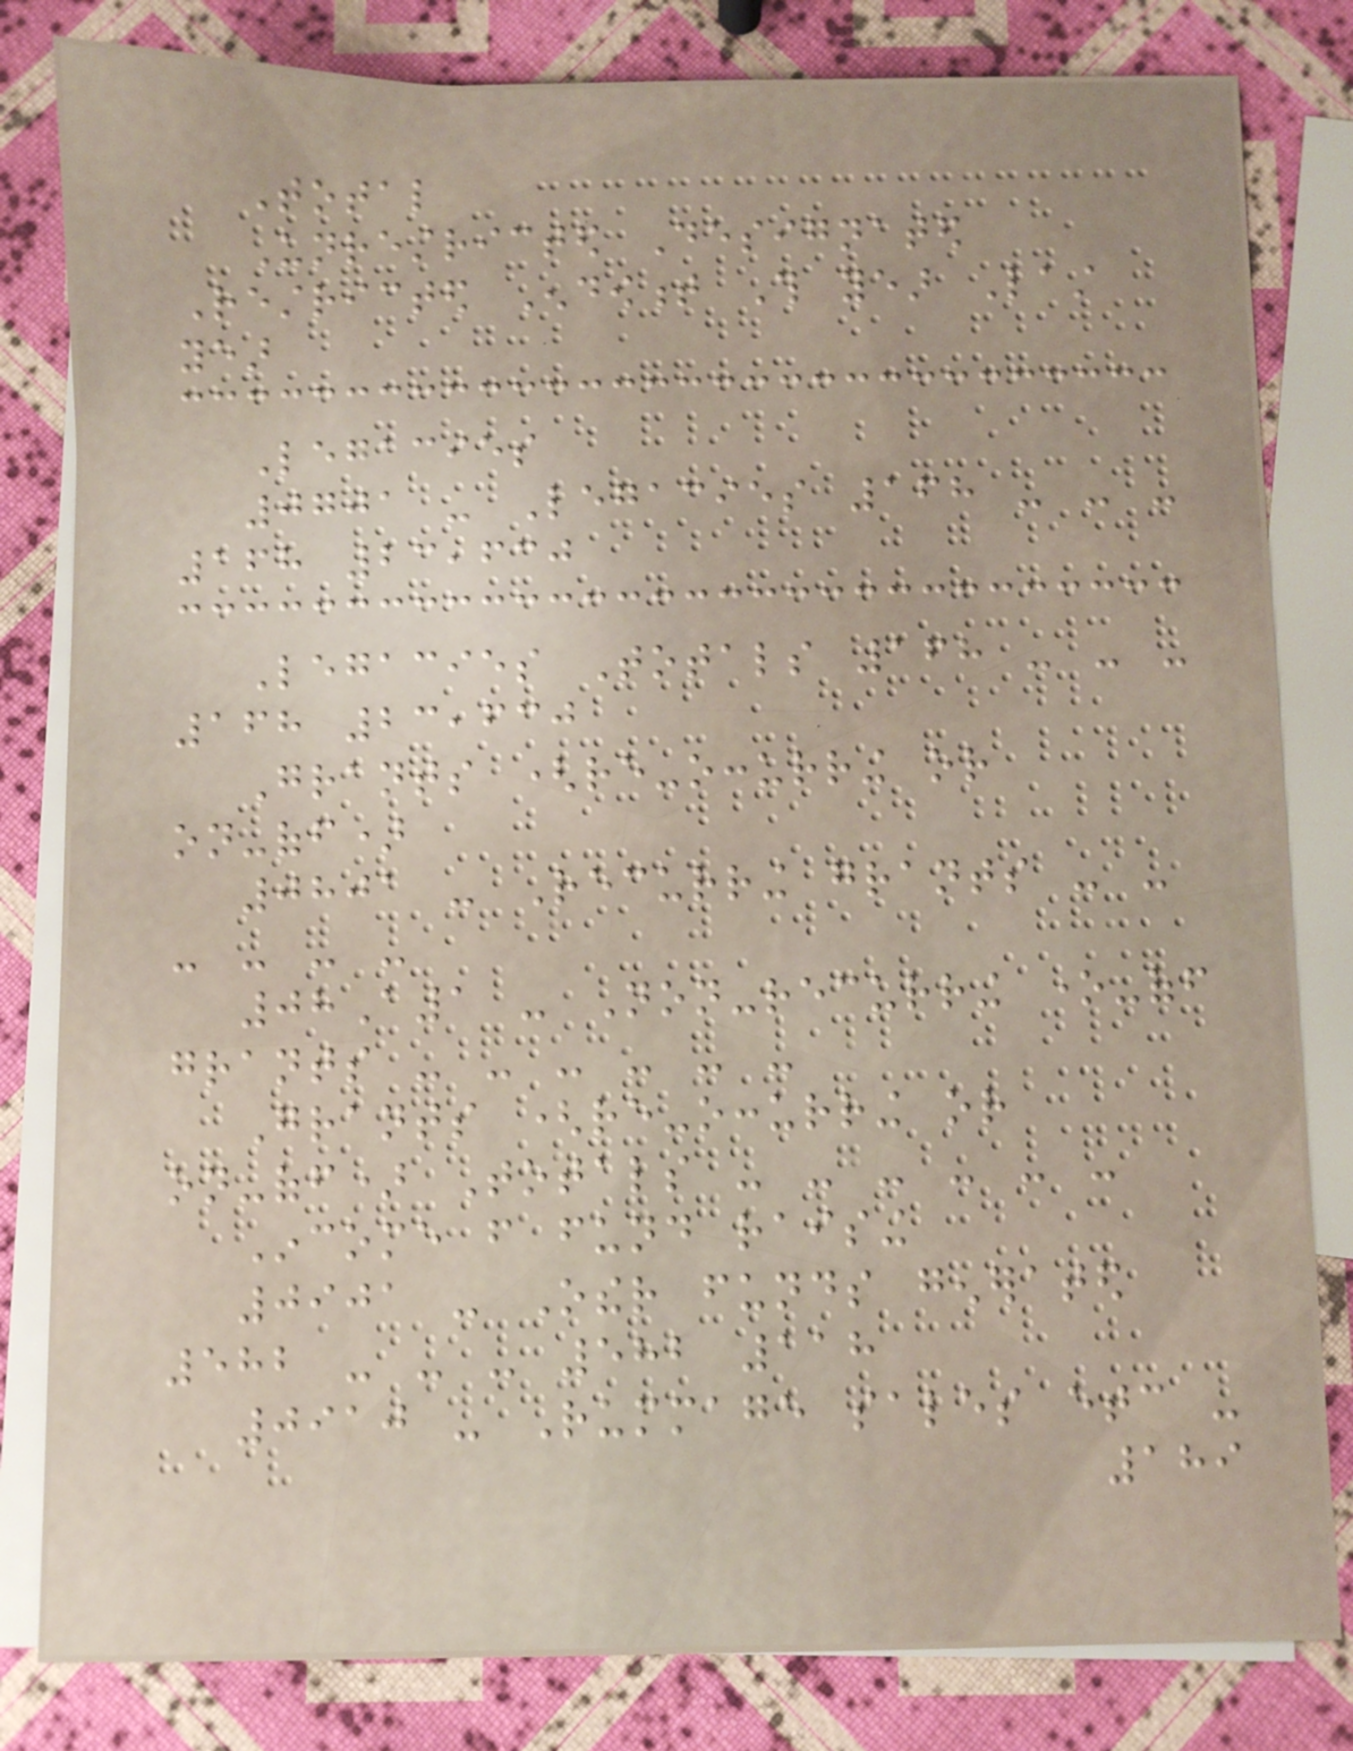Total
Unrestricted Designated
Restricted Endowment This year Last
year
Legacies
0701 - Legacies 168 - - -
168 23,630
Legacies Totals 168 - - -
168 23,630
Grants (re-occurring or
on-off)
0801 - Recurring grants - -
- - - -
08A1 - Non-recurring one-off
grants - - - - - -
Grants (re-occurring or
on-off) Totals - - - - - -
Income from fund raising
0901 - Other funds generated
582 - - - 582 118
0910 - Rummage sales etc -
189
